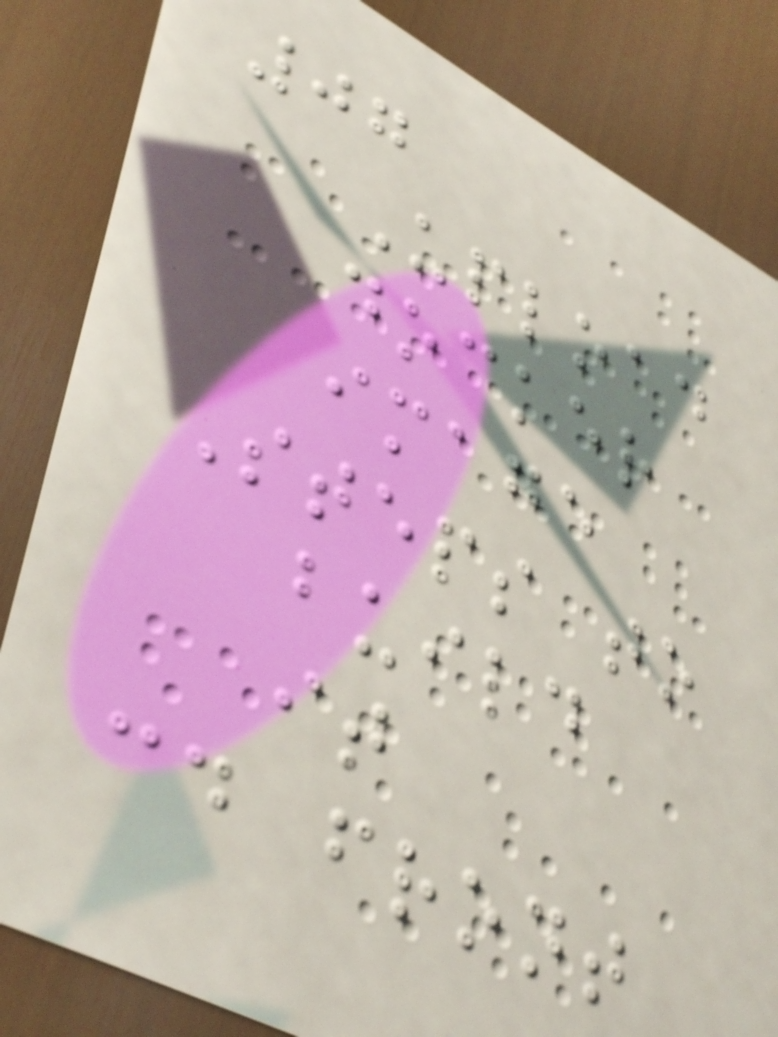07
Upload
docker
image
Steps to
build
it
cd front
